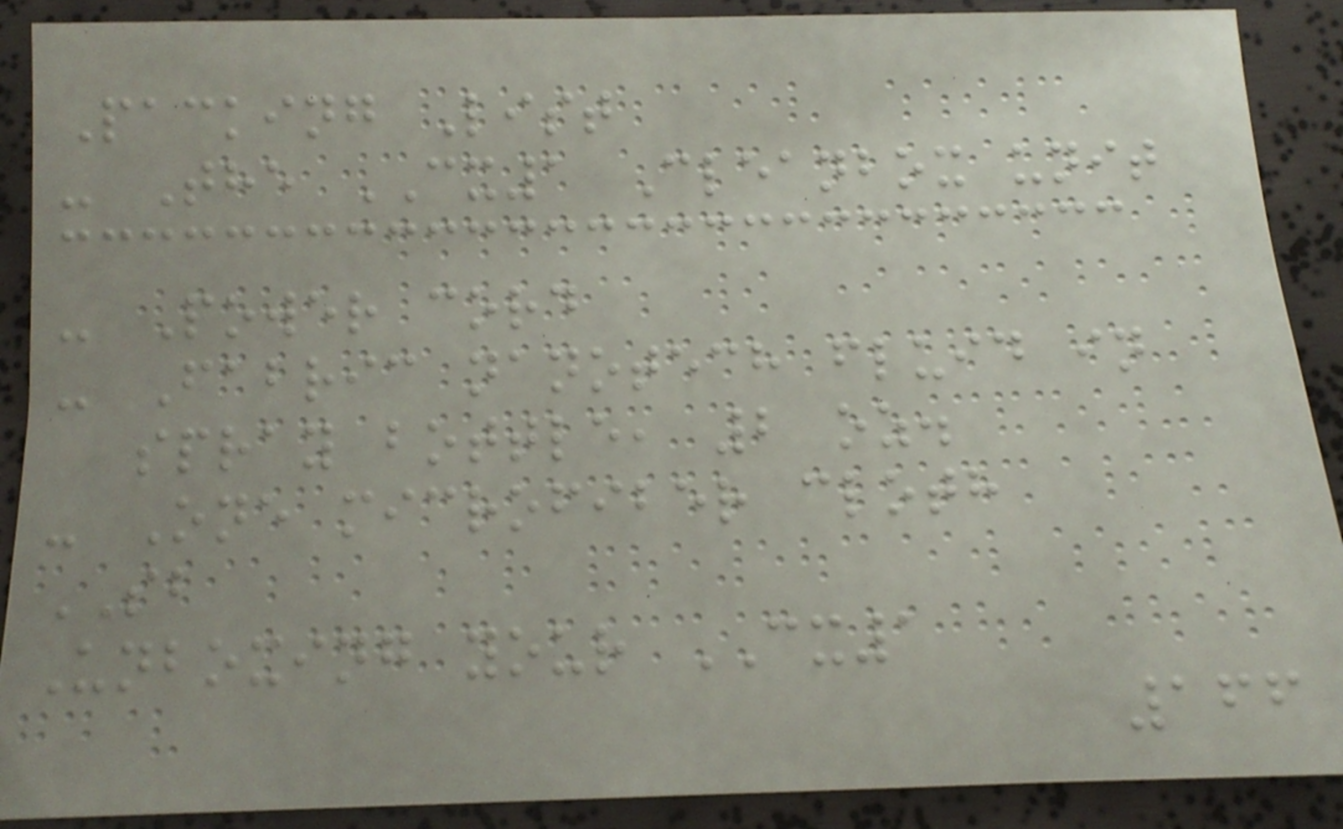Packing List
- The CX1 Cleanbox unit
- Power cord
- Fabric nanotech fluid in
spray bottle, 2 oz.
- One microfiber cloth
SB
Unboxing your CX1
166
